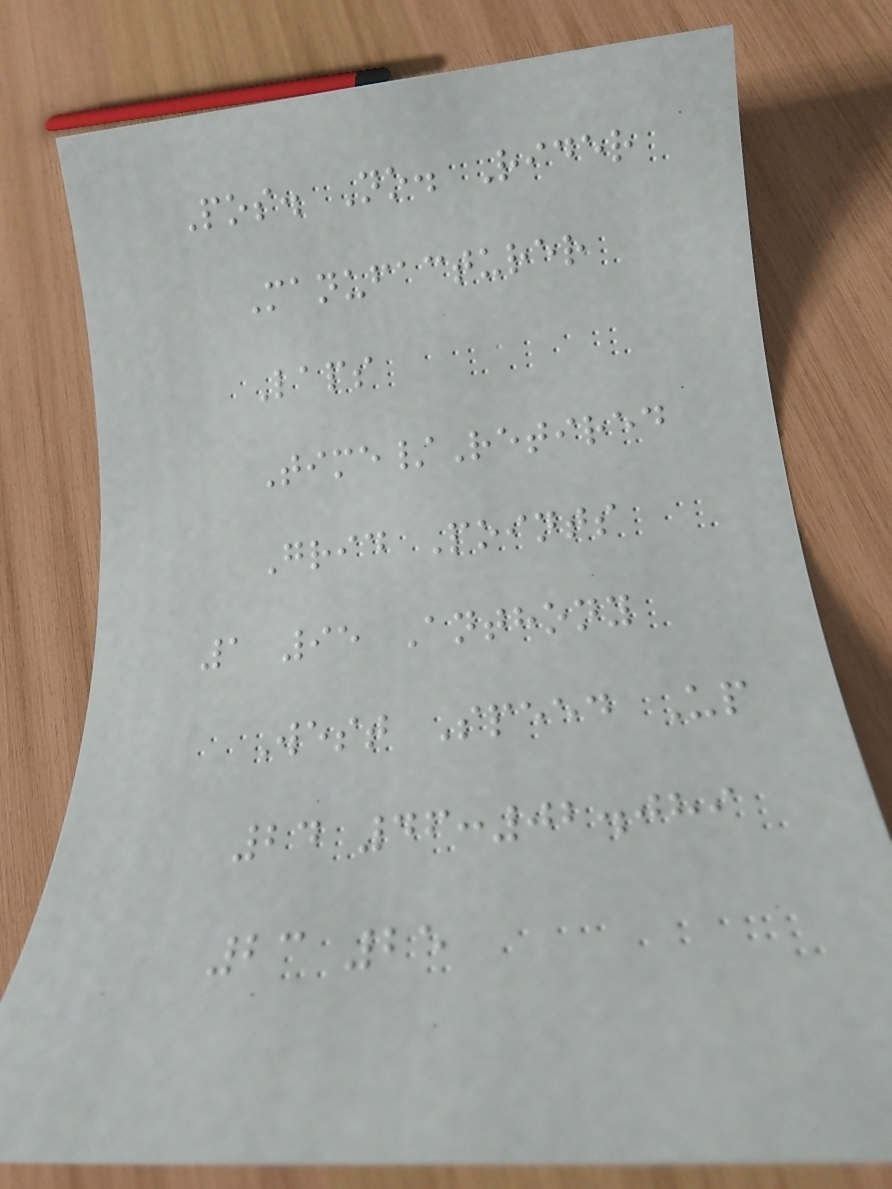Pos. No. Rider
Manufacturer
Laps
Time/Retired
Grid Points
1 95 Anthony
West Speed Up
24 46:02.089
23 25
